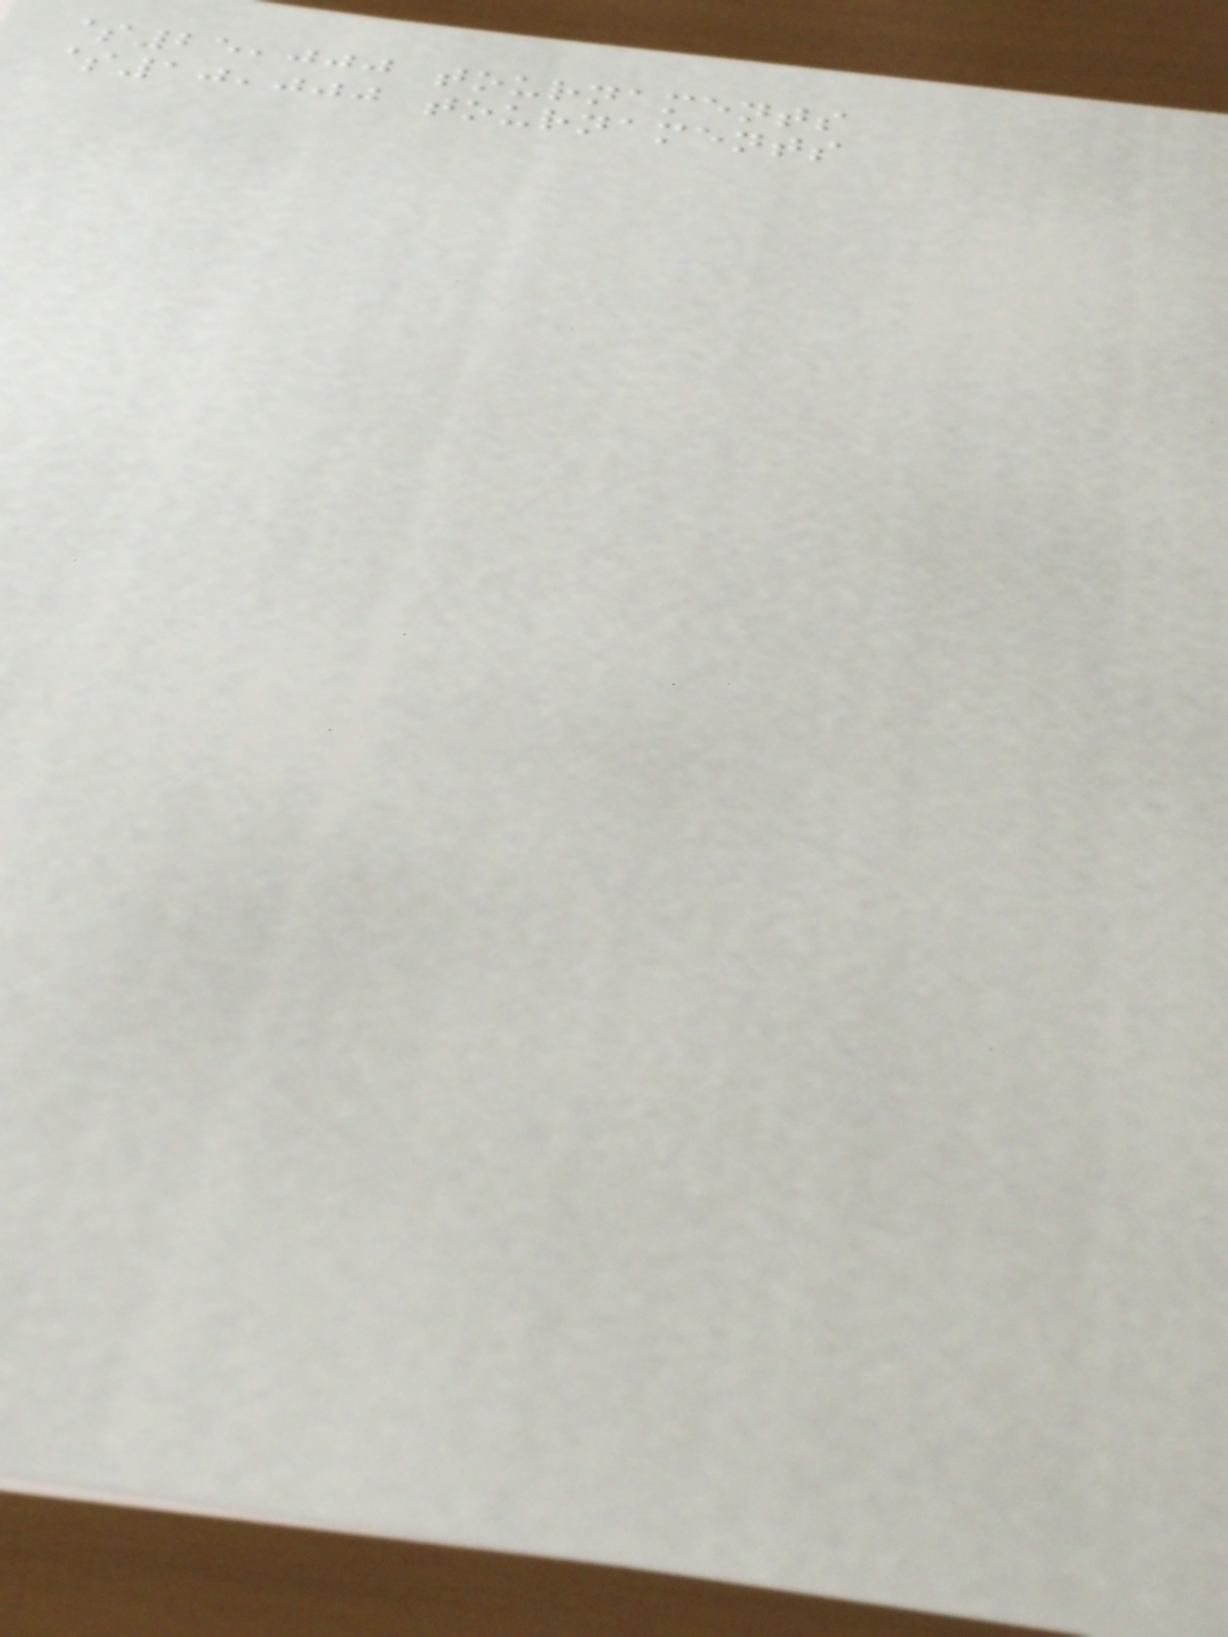$25,000 tournaments
$10,000 tournaments
